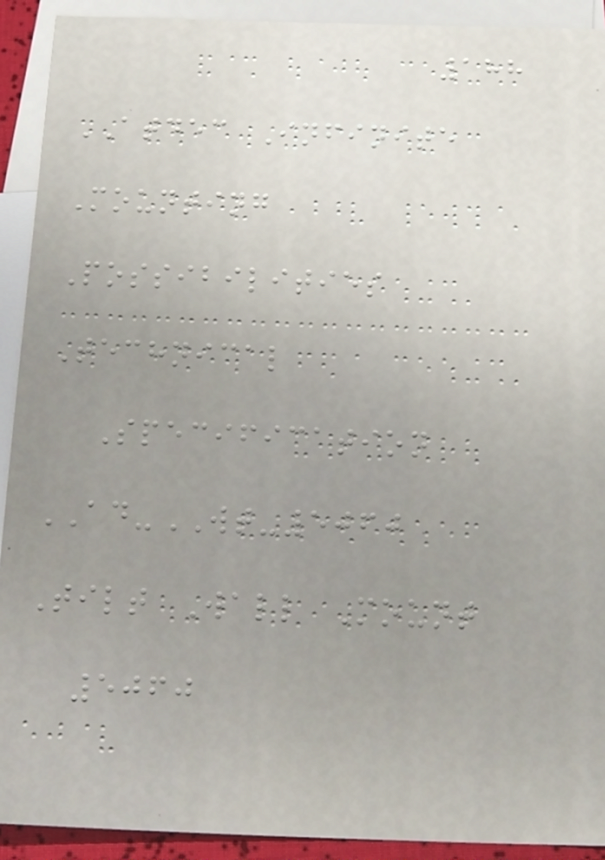188
ATDEC Infinite
Mounting
Possibilities
Technical
Specification
AD-WT-5060
Tilt Wall Mount
5060
